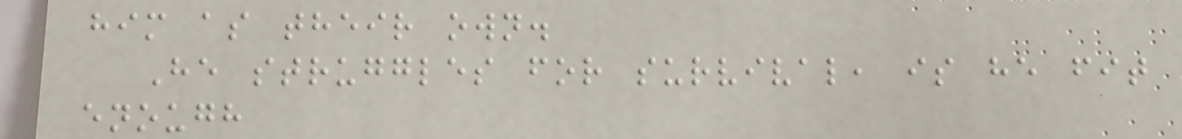him as their own.
He struggles for survival, is he fit
enough
